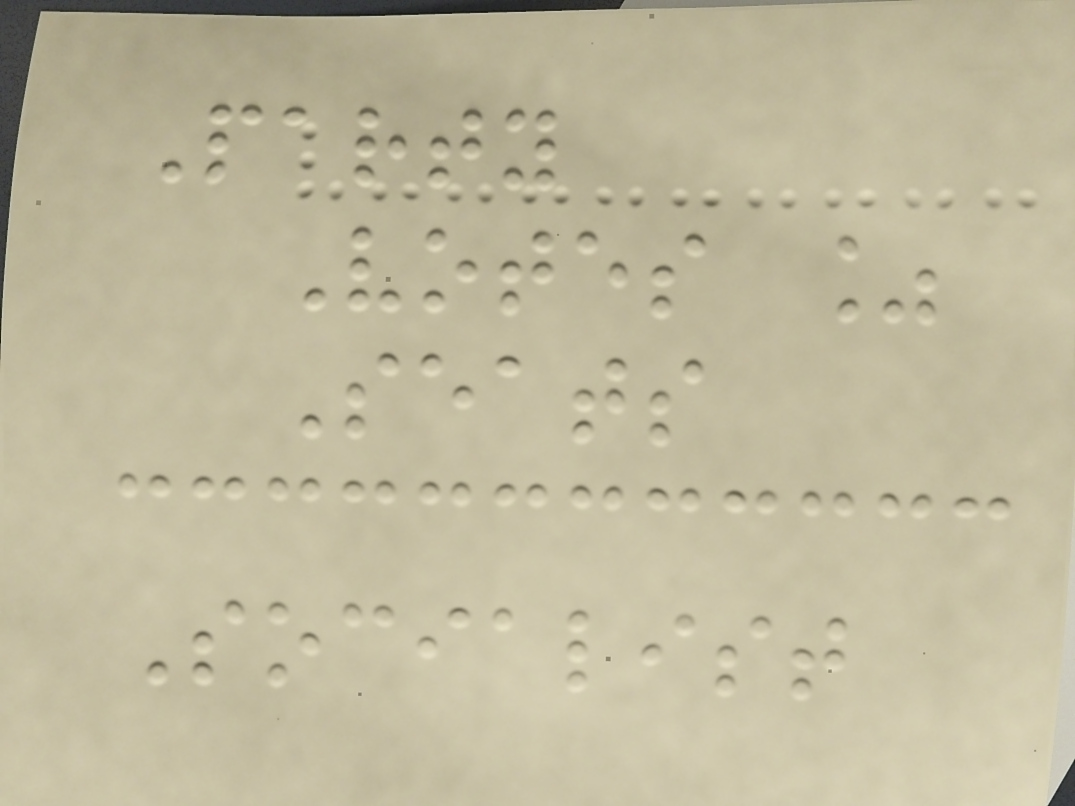Party
Votes %
Seats
Socialist
